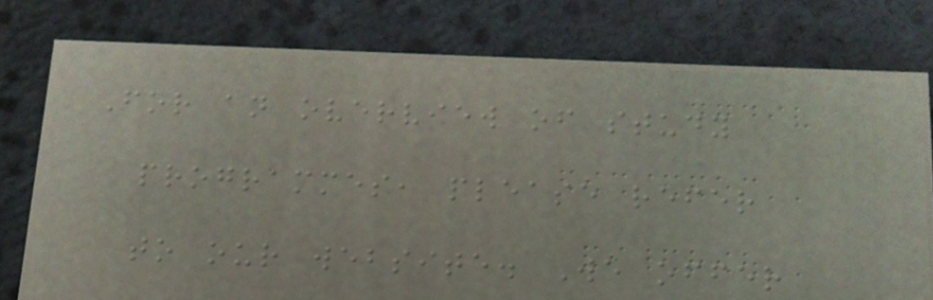For an overview of study
programmes, please refer
to our website. We offer
